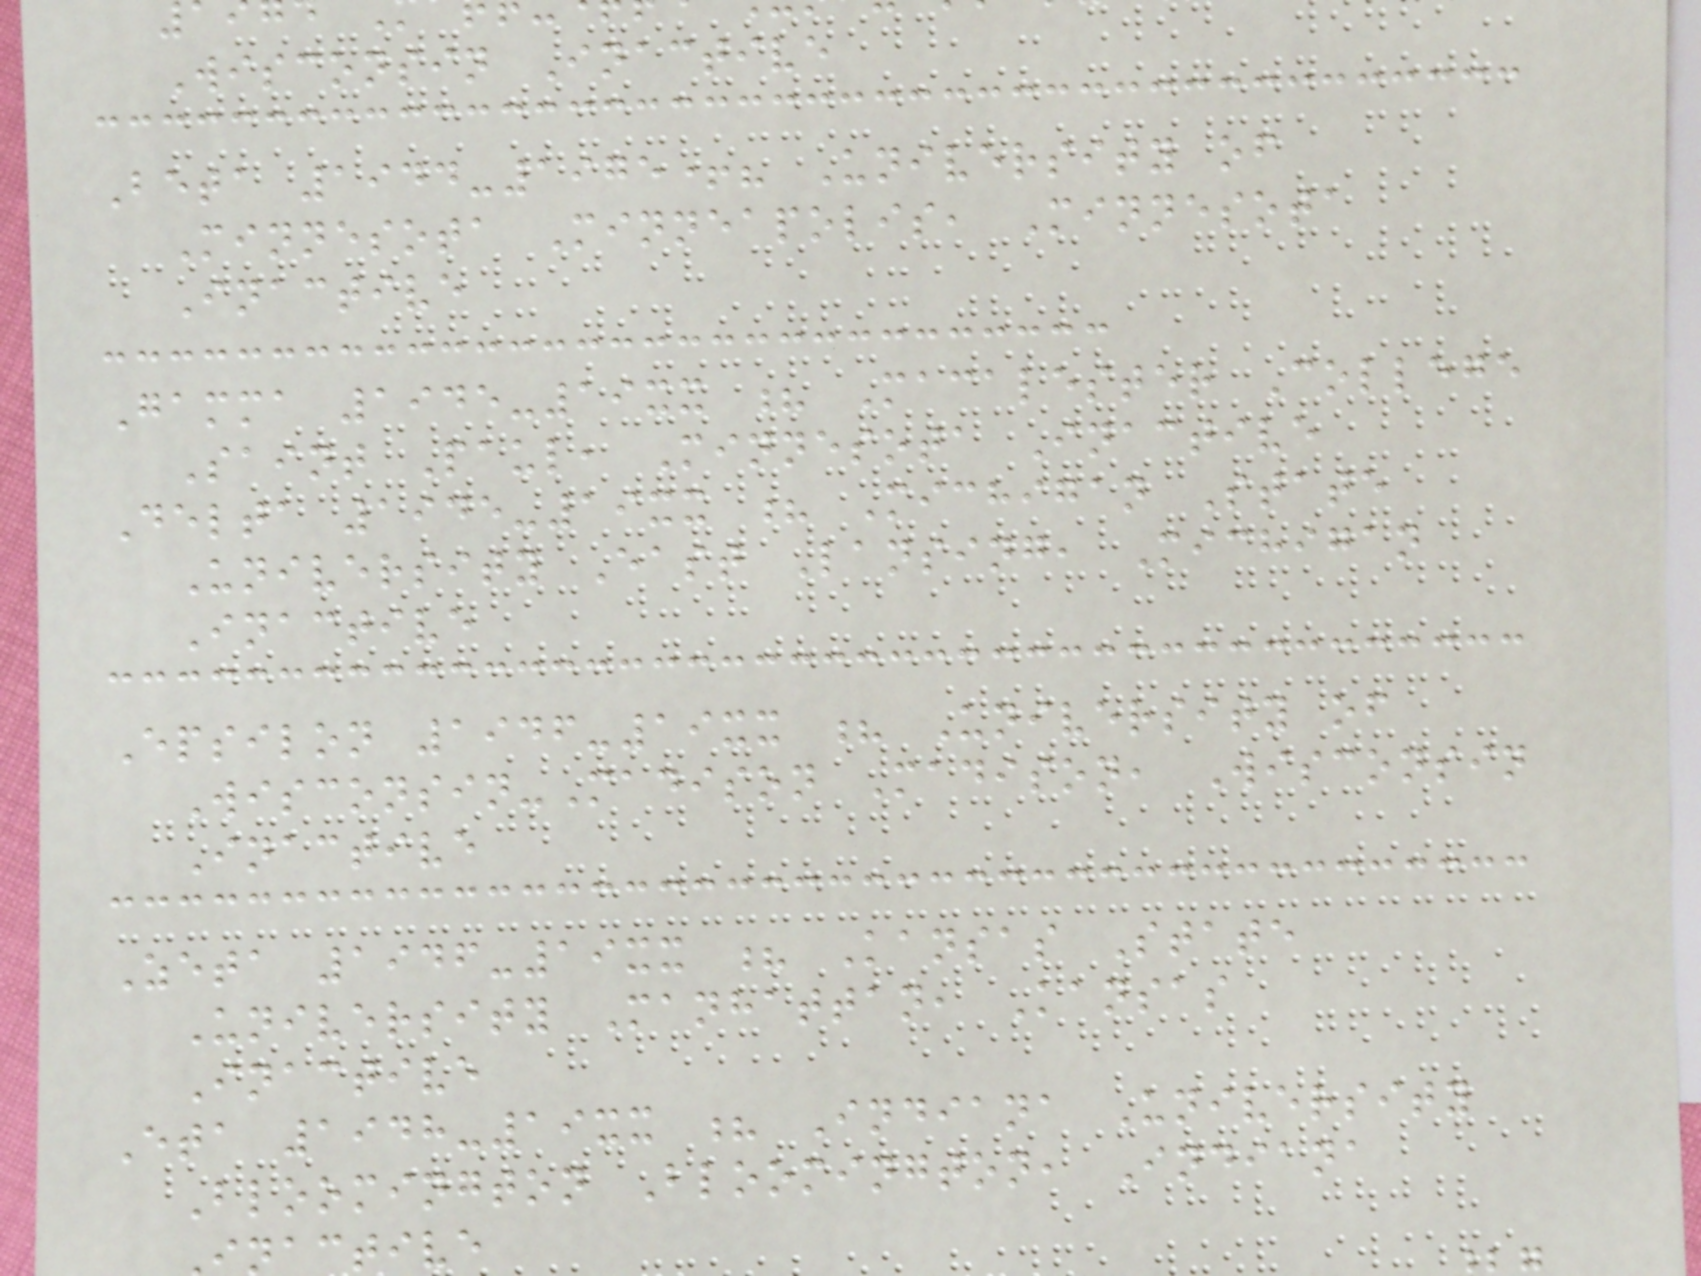Wisconsin Inactive
Beta 1944-1975+? University of
Minnesota Minneapolis, Minnesota
Inactive
Gamma 1945-19xx ? Macalester College
Saint Paul, Minnesota Inactive
Delta 1945-19xx ? Michigan State
University East Lansing, Michigan
Inactive
Epsilon 1946-19xx ? University of
Wisconsin-Madison Madison, Wisconsin
Inactive
Zeta 1946-19xx ? Kansas State
University Manhattan, Kansas
Inactive
Eta 1948-19xx ? Indiana University
Bloomington Bloomington, Indiana
nactive
